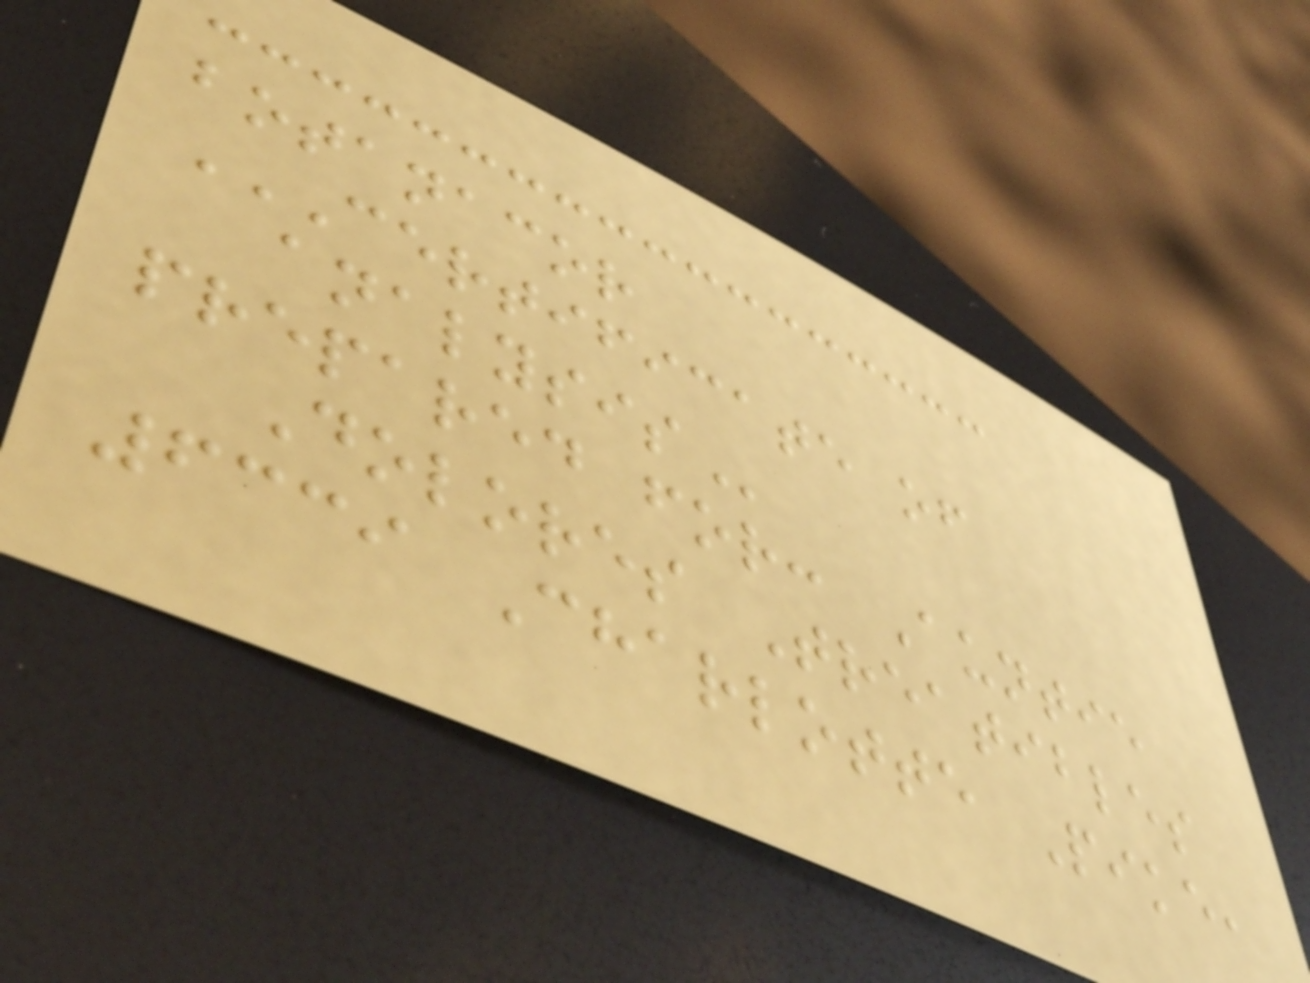botanacor
CERTIFICATE OF
ANALYSIS
prepared for: Auntie
Dolores Treatibles
6339 Charlotte Pike,
